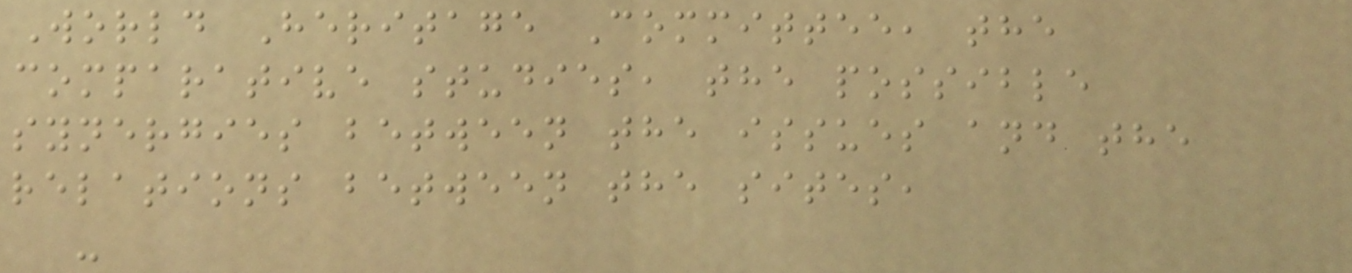World Heritage Committee, the
comparative studies, the possible
synergies between the issues and the
relations between the sites,
-
